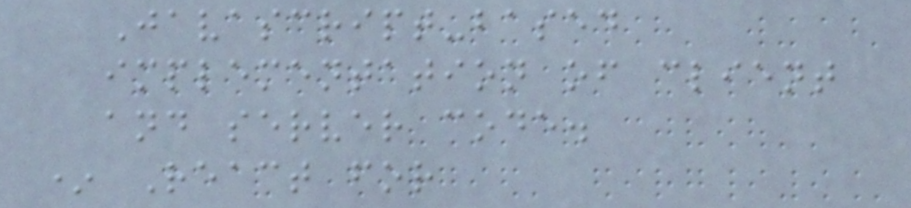Javascript-based
implementation of client
and server code.
* React for
